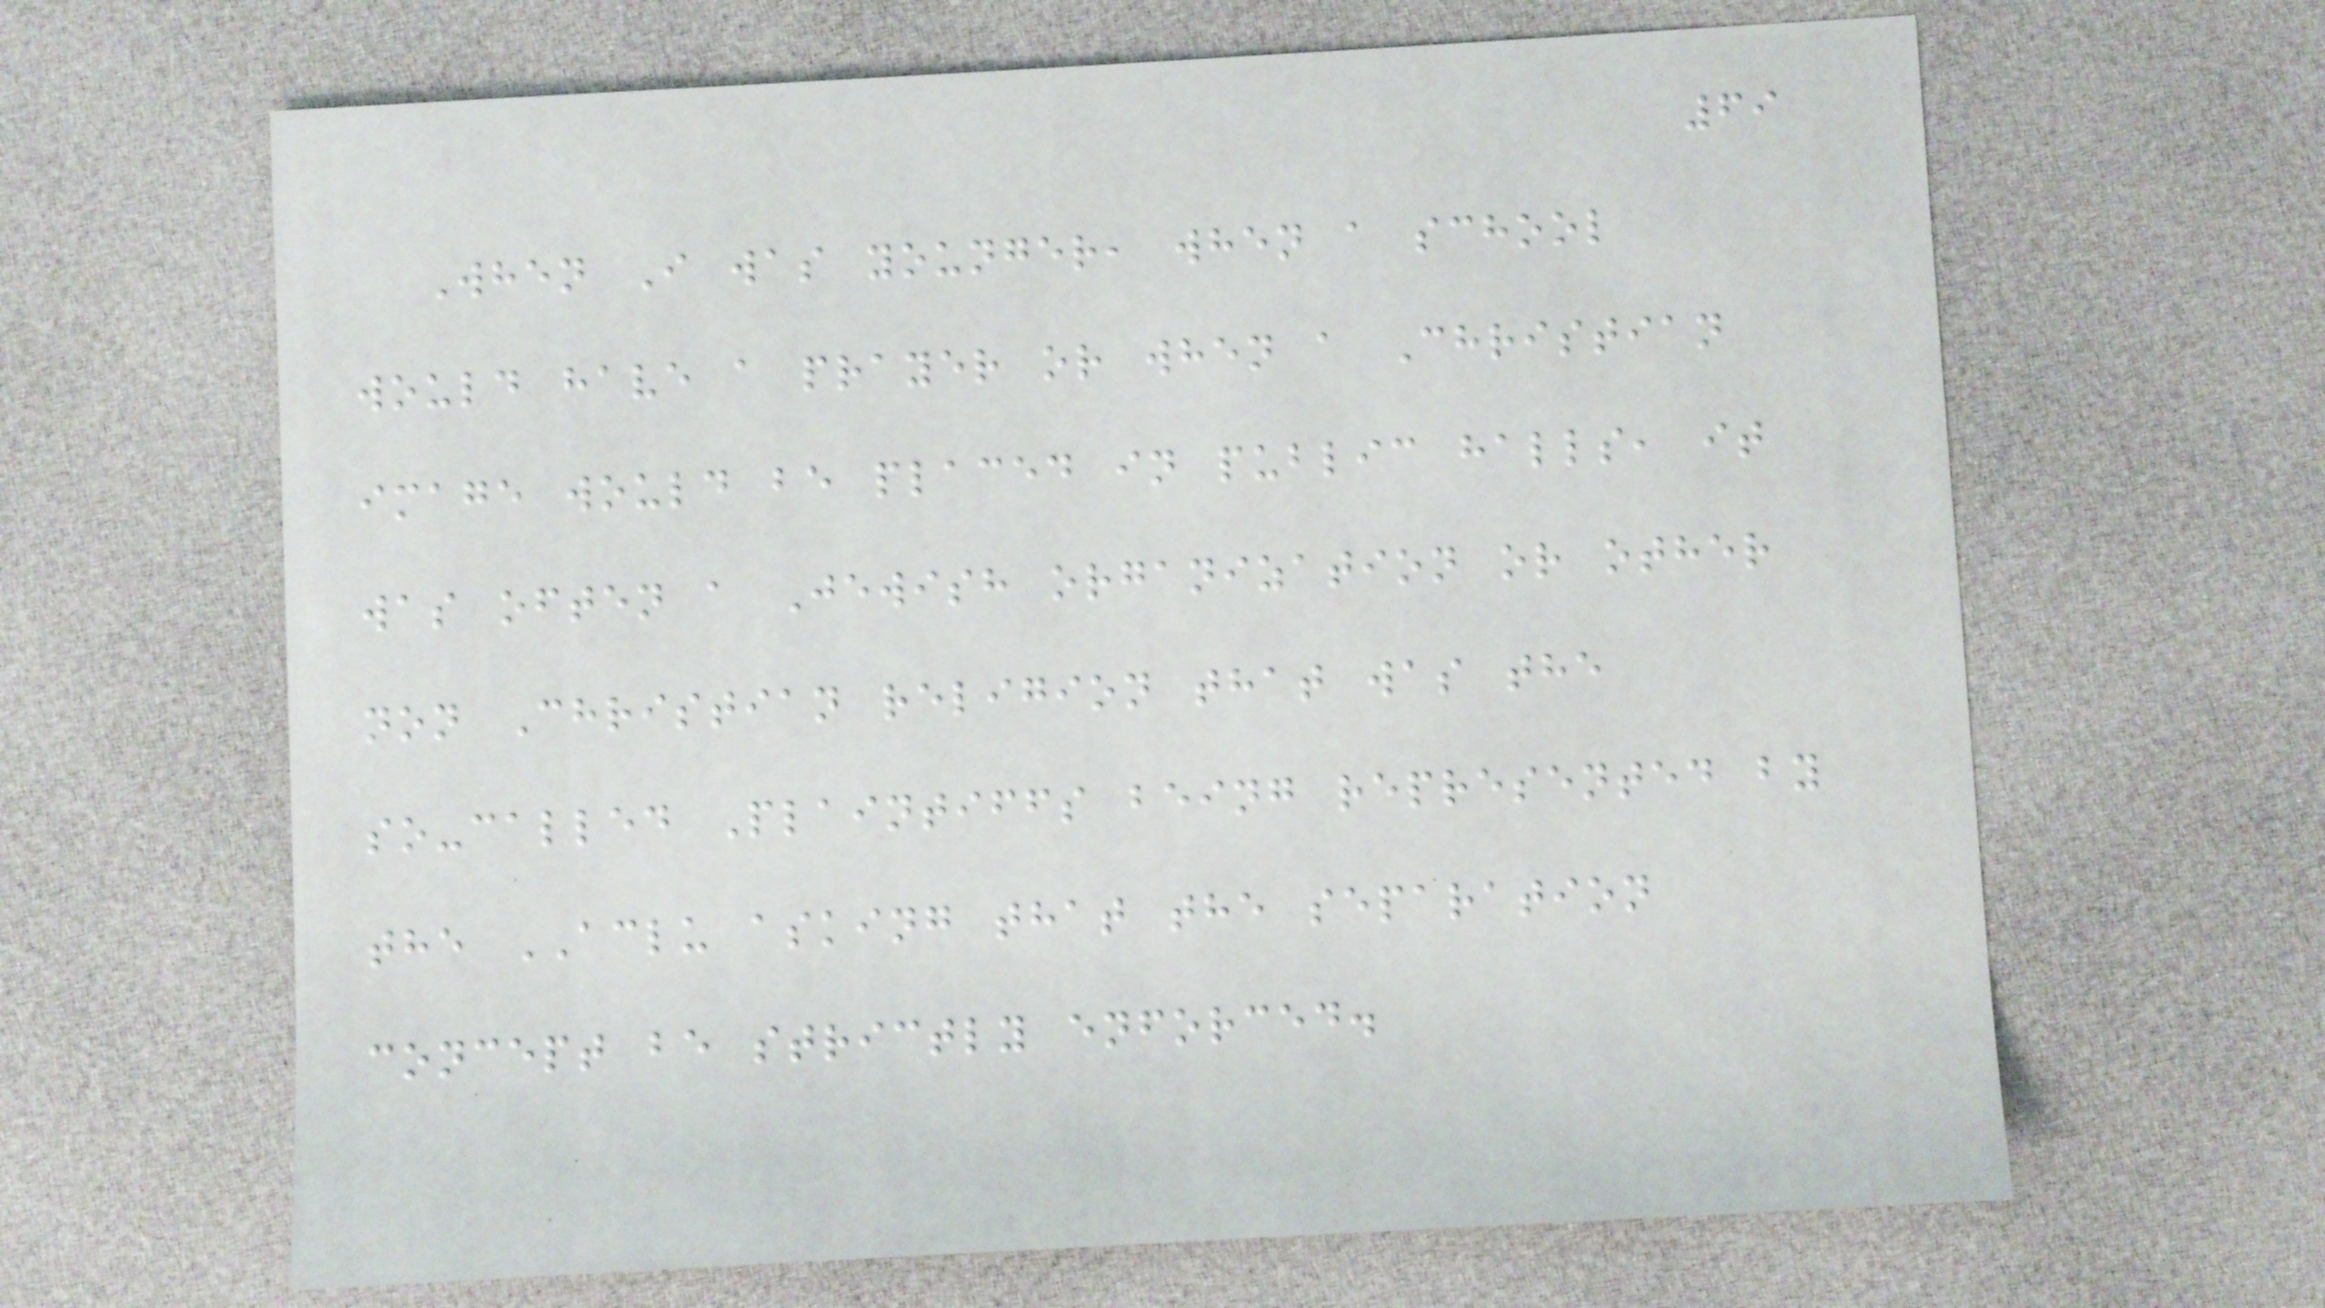69
When I was younger, when a school
would have a prayer or when a Christian
image would be placed in public halls, it
was often a Jewish organization or other
non Christian religion that was the
so-called Plaintiffs being represented by
the ACLU asking that the separation
concept be strictly enforced.
